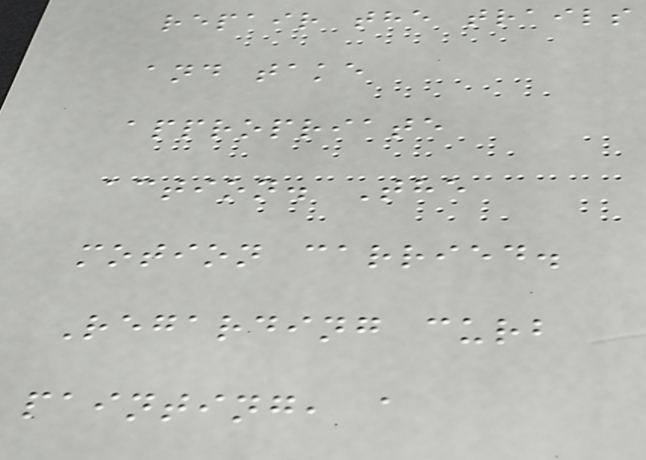repair the trails
and take
appropriate
action. The
motion carried.
Regarding curb
painting, a
